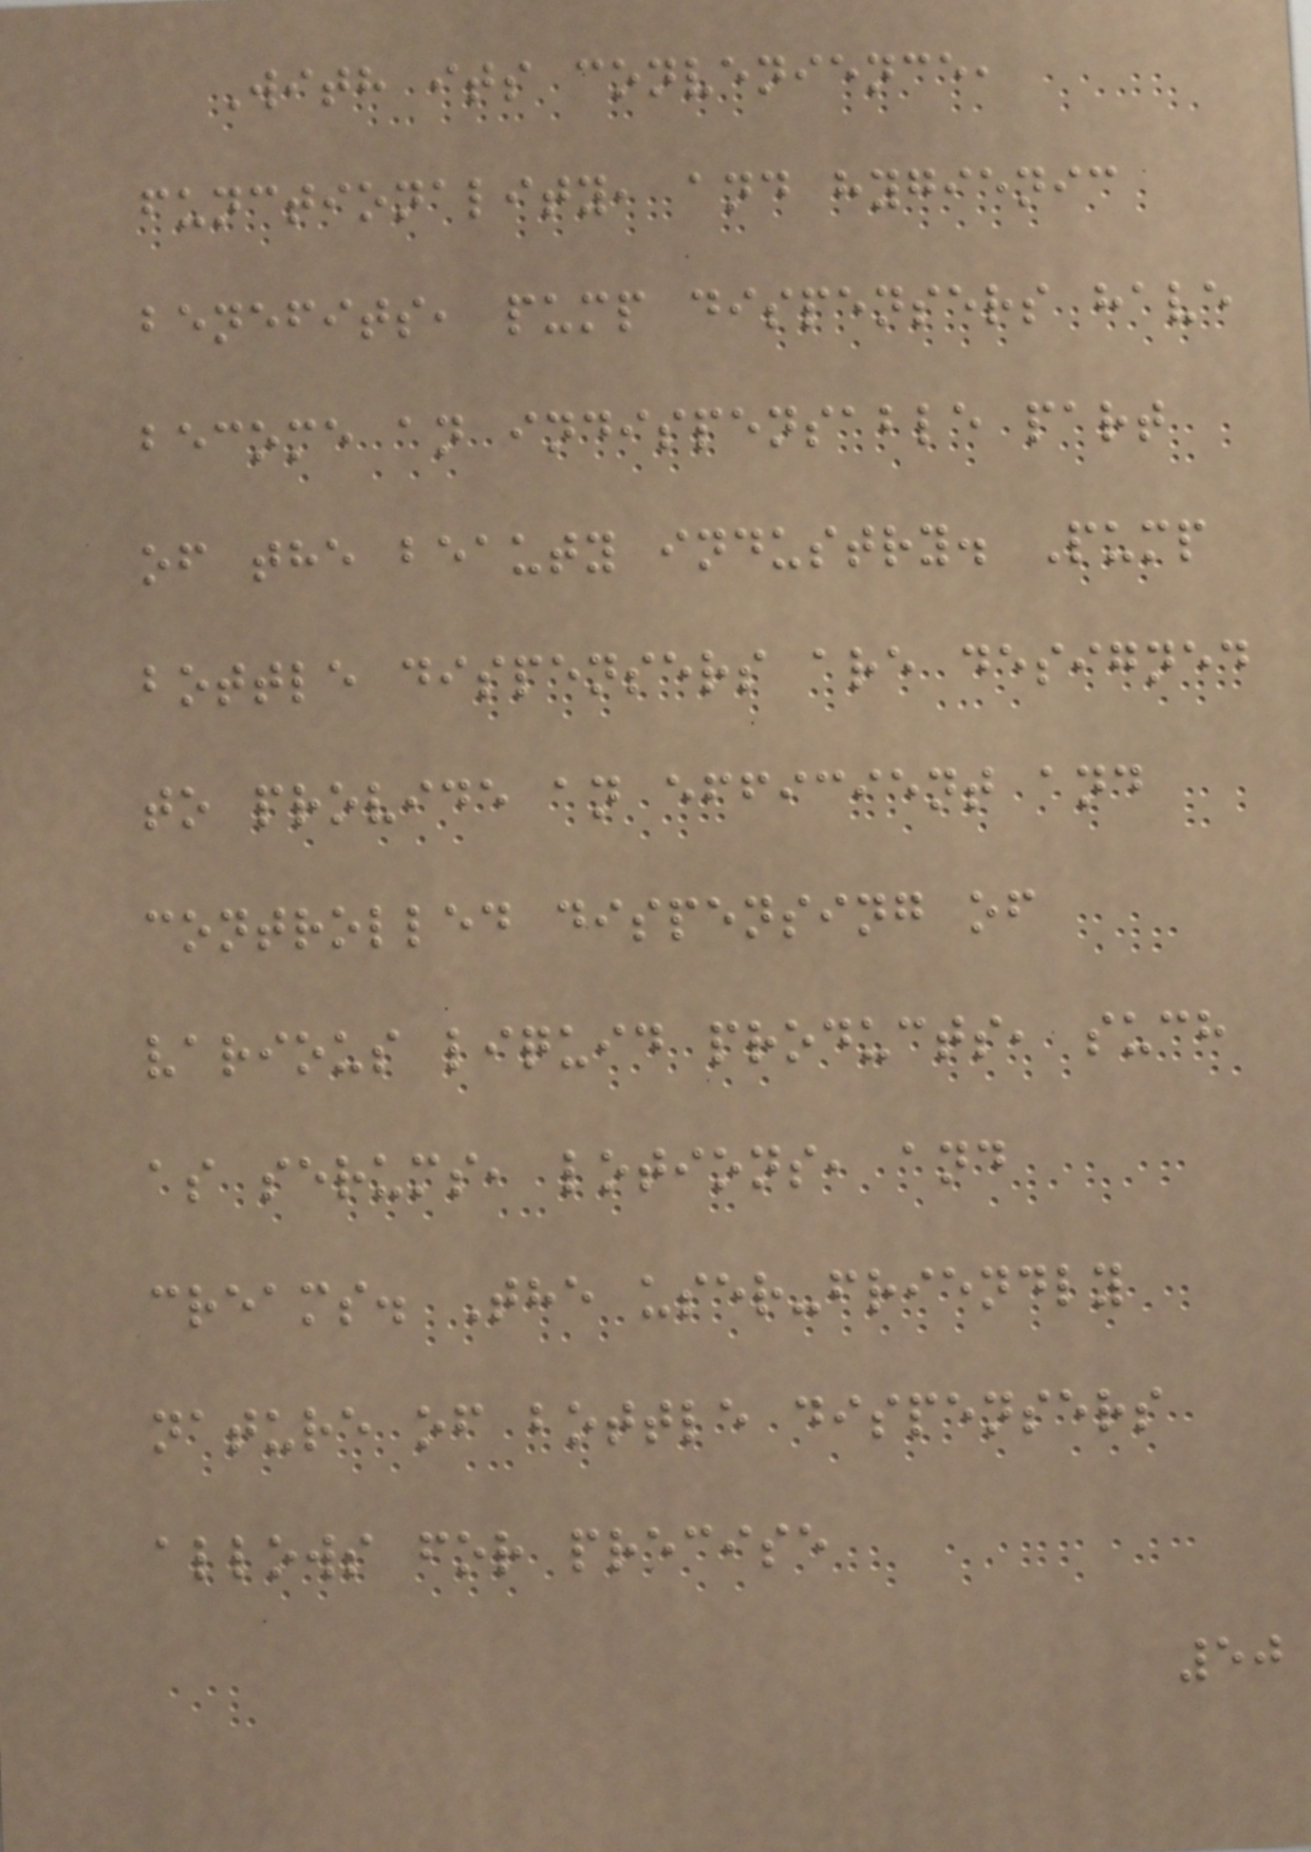With its convenience,
functionality, and hygienic
benefits, pump dispensers have
become an indispensable part
of the beauty industry. Pump
bottle dispensers are designed
to provide an efficient and
controlled dispensing of
various liquid products, such
as serums, lotions, and
creams. The user-friendly
nature of bottle dispensers
allows for precise
50
